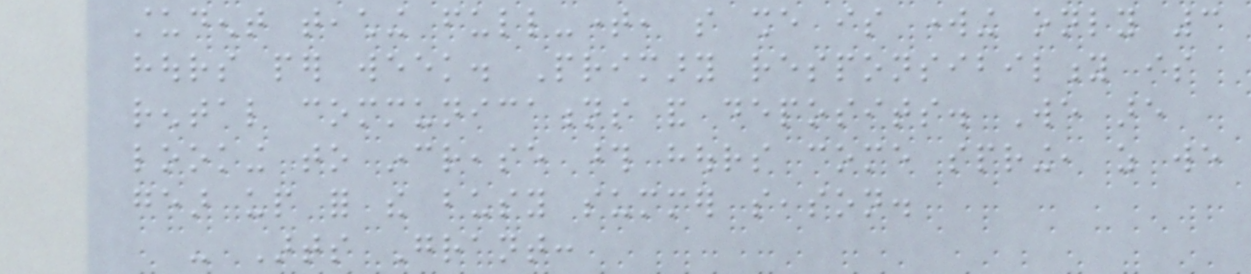student teaching full-time, so she is working only 3
hours per week. Primary responsibility is
rental communications and deposits. We are
looking to increase those hours come spring, as we
gear up for the busy summer season.
- Arts Grant:
